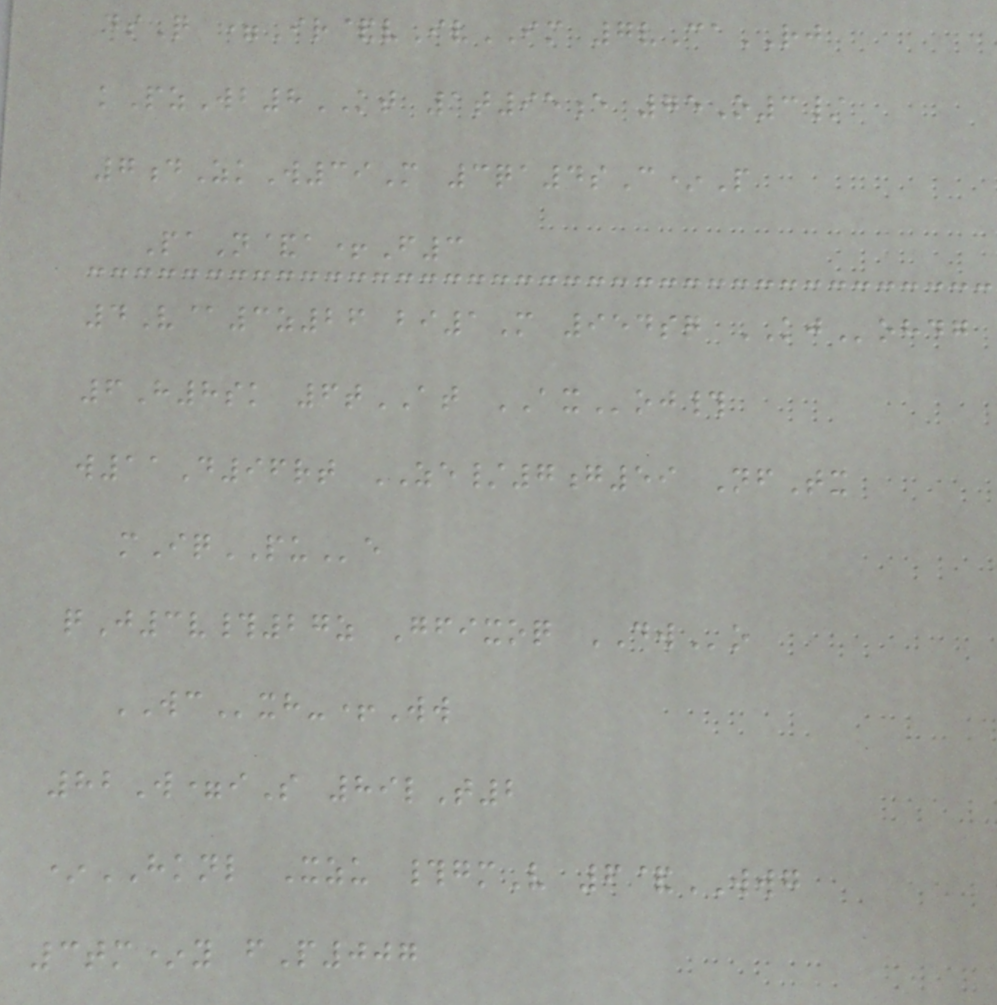dsQ =Ir&vIvIM 7vCaRJ
kPzWb8KT 1t95e 75O3/
7dZkW39M 3qa4sC*P
PaN&a+F3
4V@3z26 bi1M 954sq KJohdg
6H8sk 6tAT AXoj#
w11D96rt ZE/7g59 NfTx
mIqPUe
qJ3v#27z Gfixoq DWo
WCxh-+Ww
82W=iS 89lT2
*HKNL Xzu #gmV 6&WWG
3tm*y fP007
